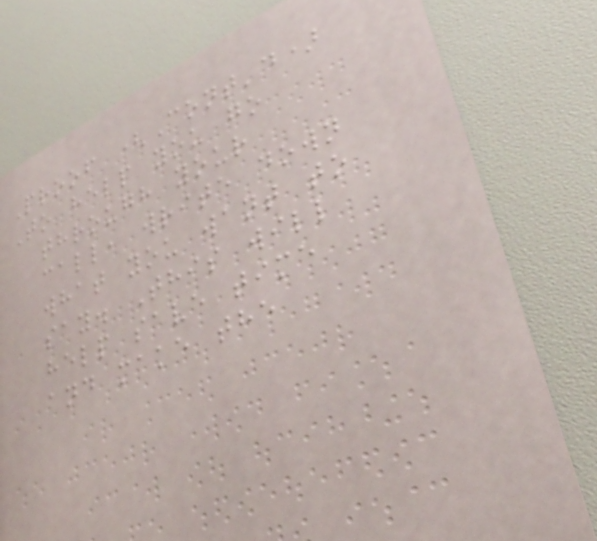Proof (Cont'd)
To help you go
through your
call, write down
what you want to
say. This will
help save time
and make the
